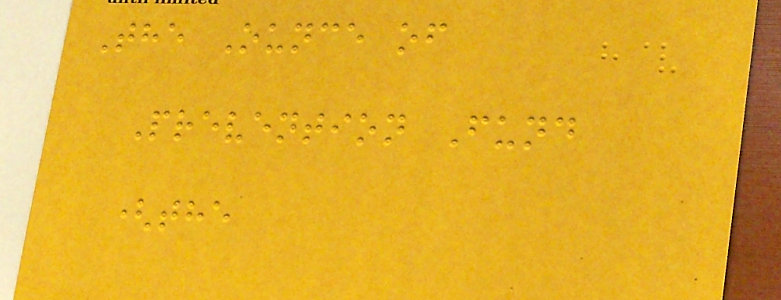The Ounce of
Prevention Fund
(the
